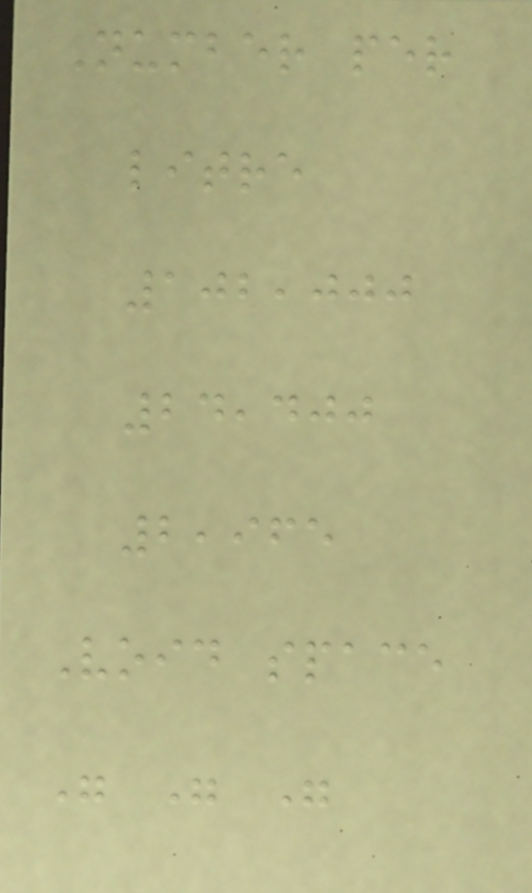Number per
litre
102,000
24,400
2,965
Void space
" " "
